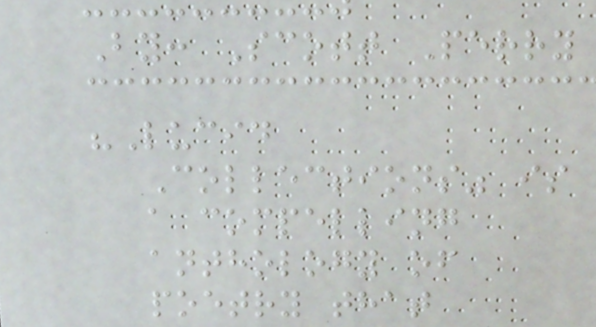By: Scott Perry
"Lucid
Collections" is
a compelling
anthology of
poetry that
